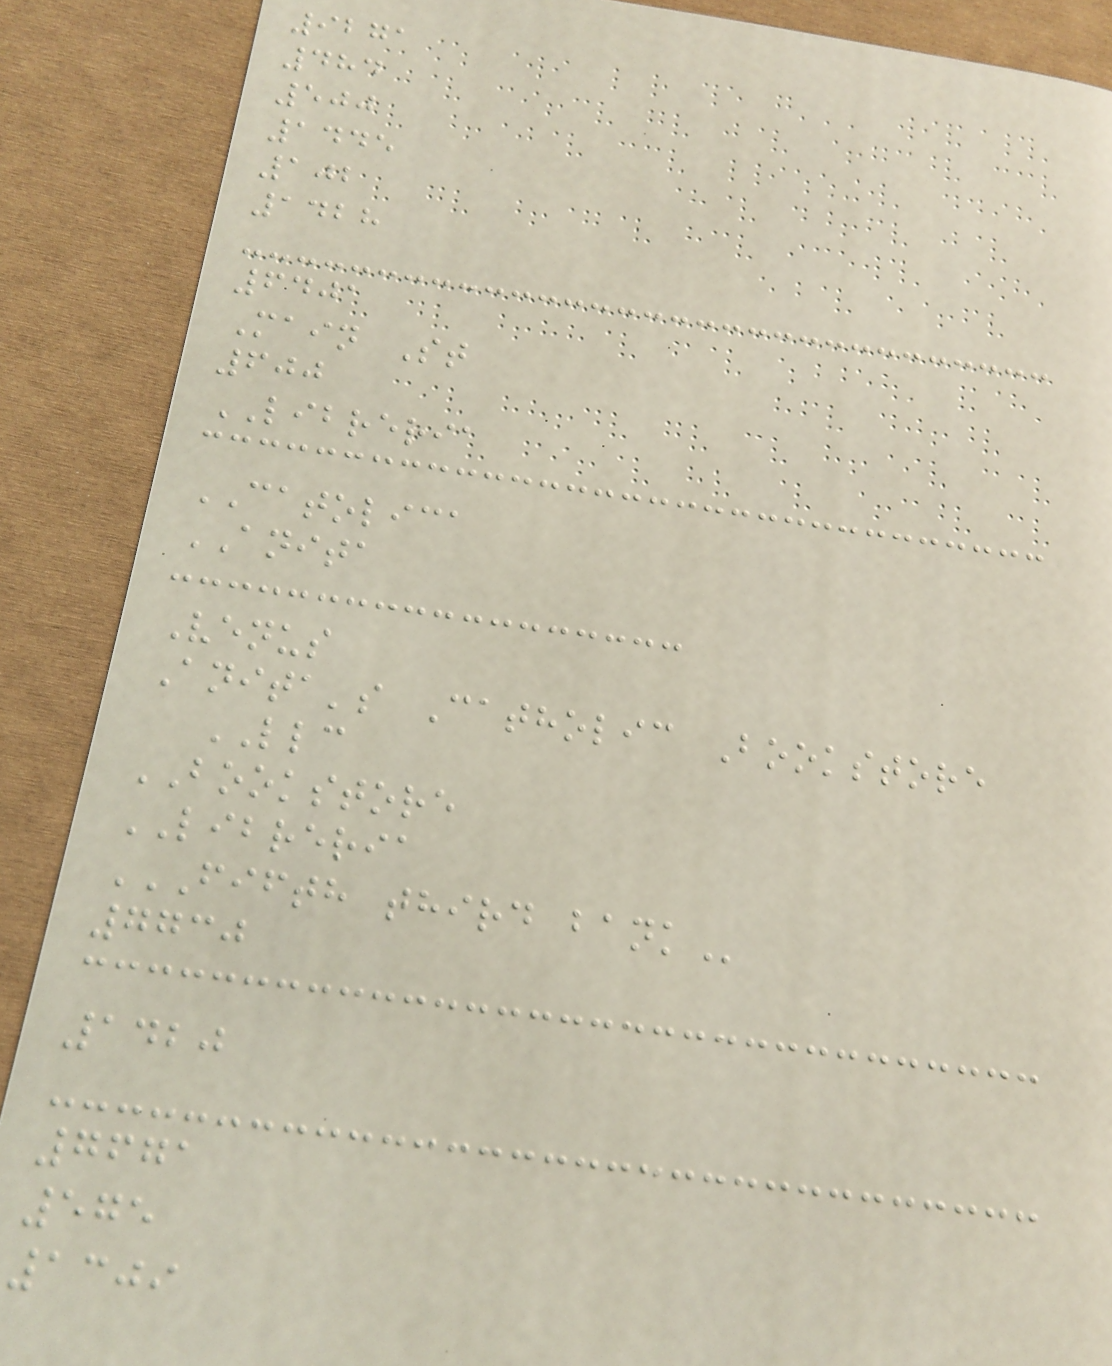9271
484
500
1445
102
1428
6401
Main St
600
LIBRERIA
CATOLICA
ANITA
Venus
Anita's Catholic Bookstore
LLC
BOOKSTORE
LIBRERIA
FIFTH THIRD BANK
7730
1420
7671
575
1309
